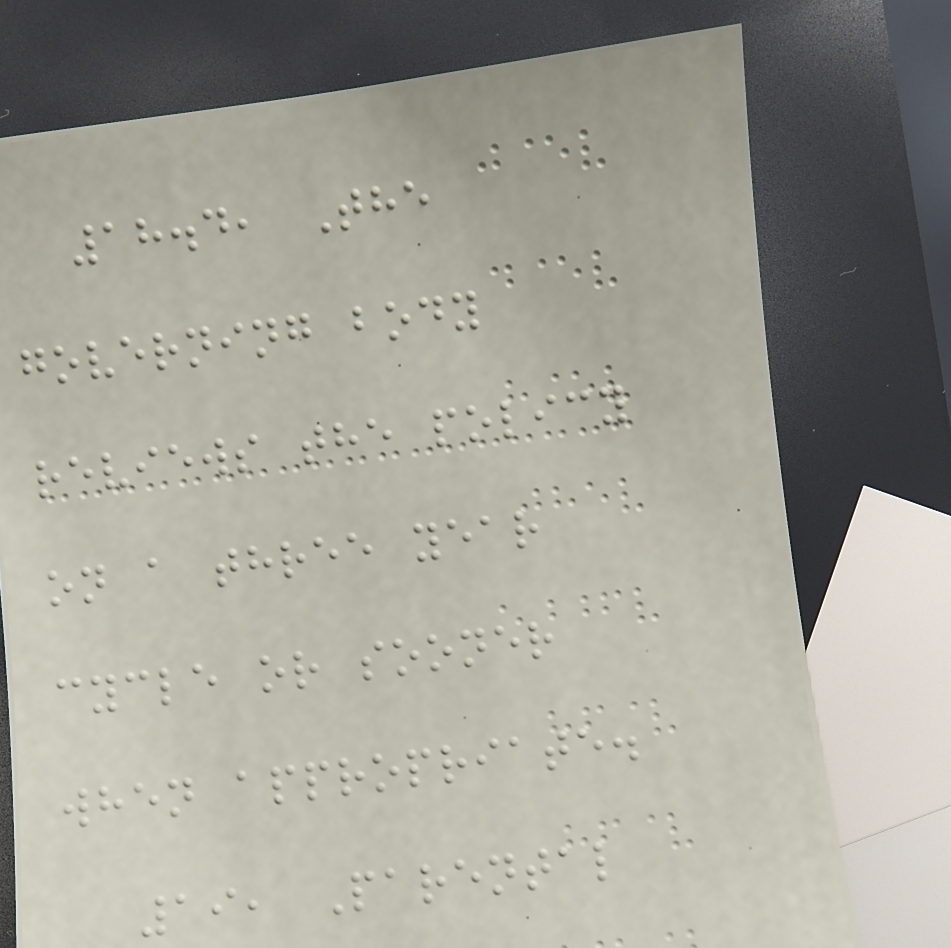18.4, The
governing body
reviews the policy
on a three year
cycle or sooner
when appropriate.
19, Parental
